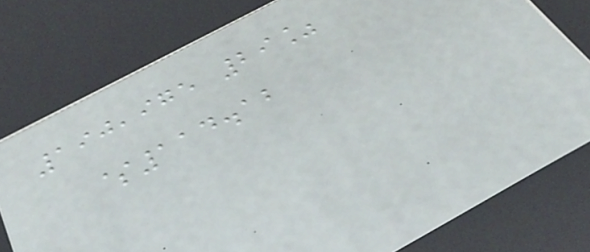190,975 29%
$114.12
